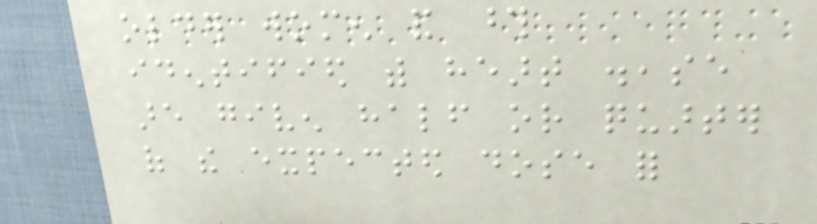older women and those
identified with heart disease
are given half or quarter
of the expected dose for
